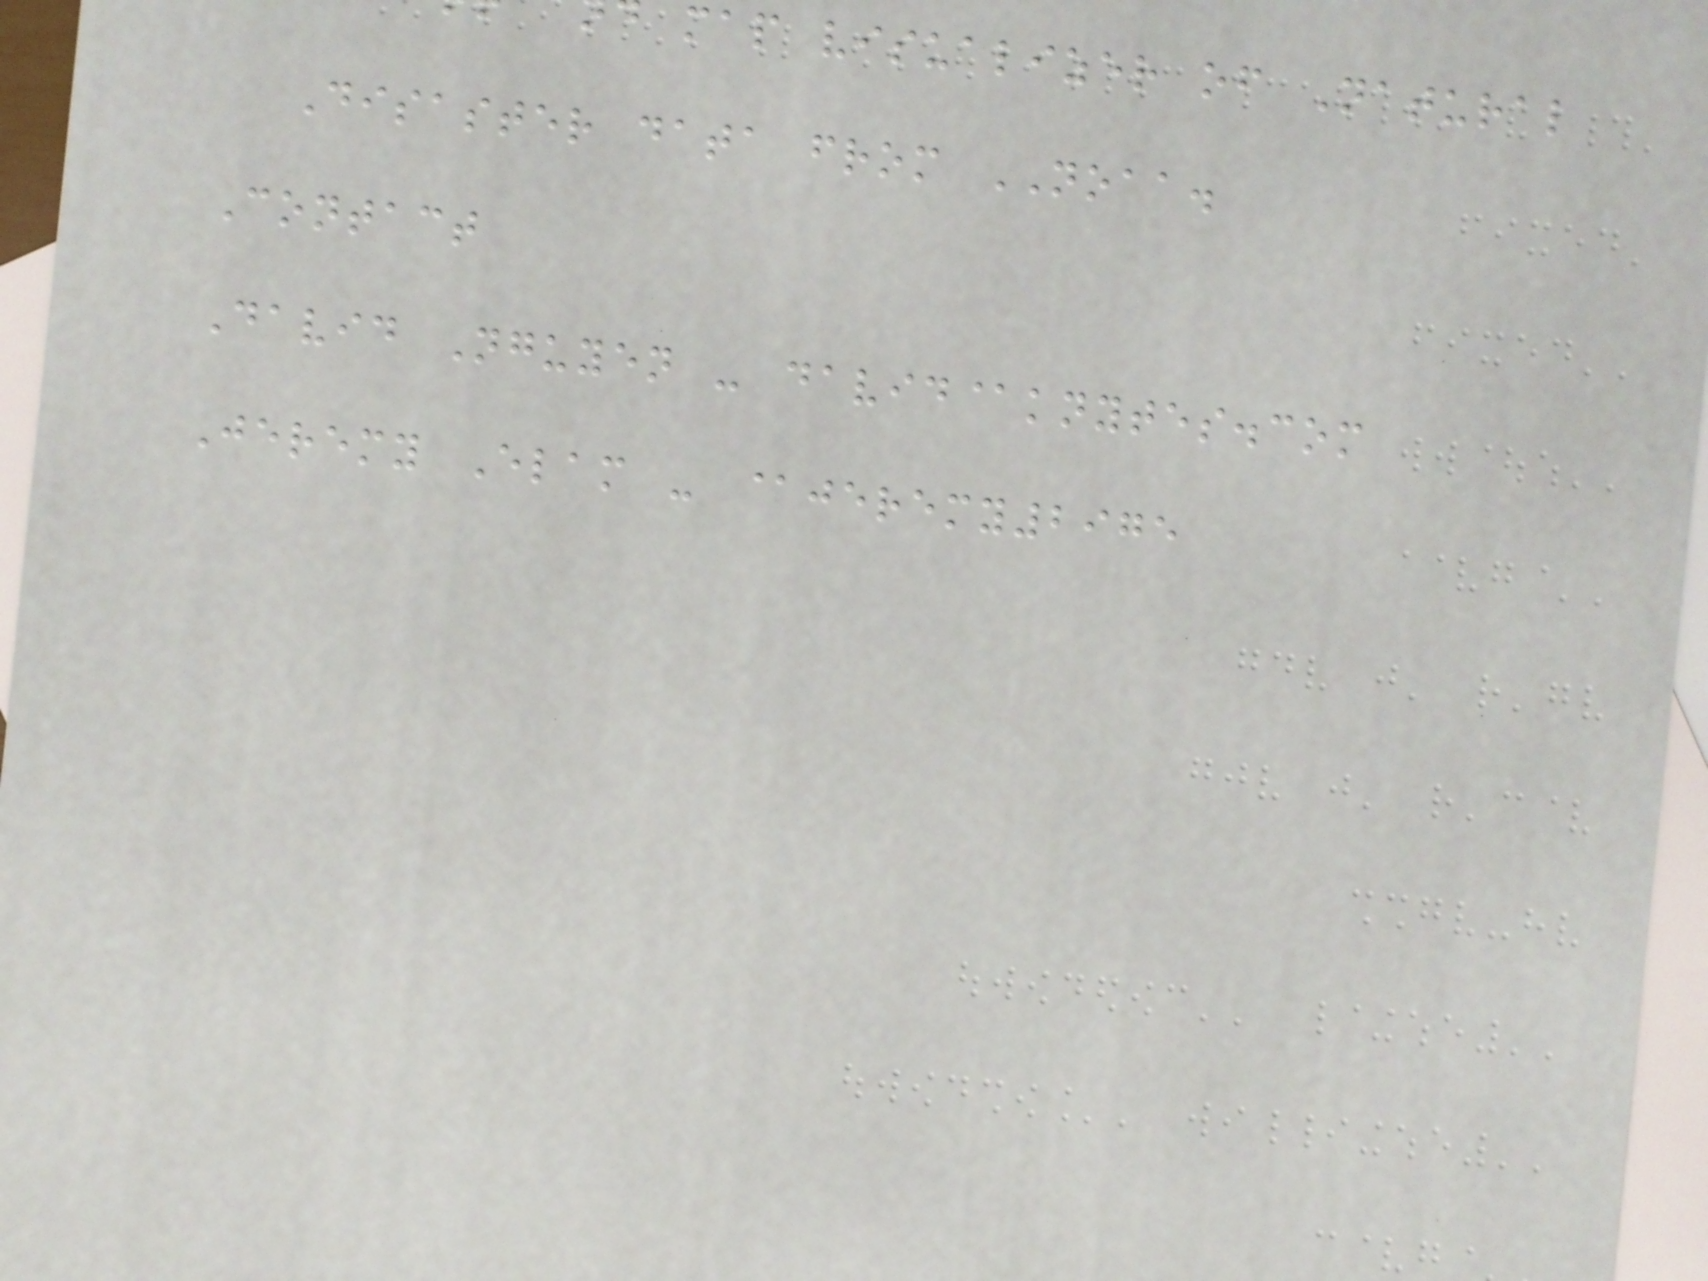map visualizer of Natural
Disaster data from NOAA.
Contact
David Nguyen - david@knytes.com
Jeremy Elam - @jeremy2975
